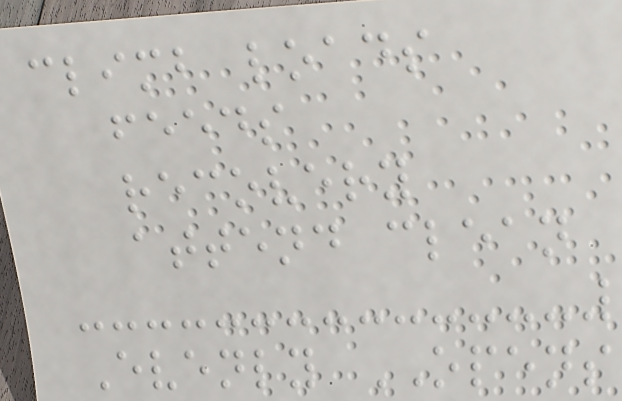climb loads
feeds
recovery
attend clean
Evenly OPENS
